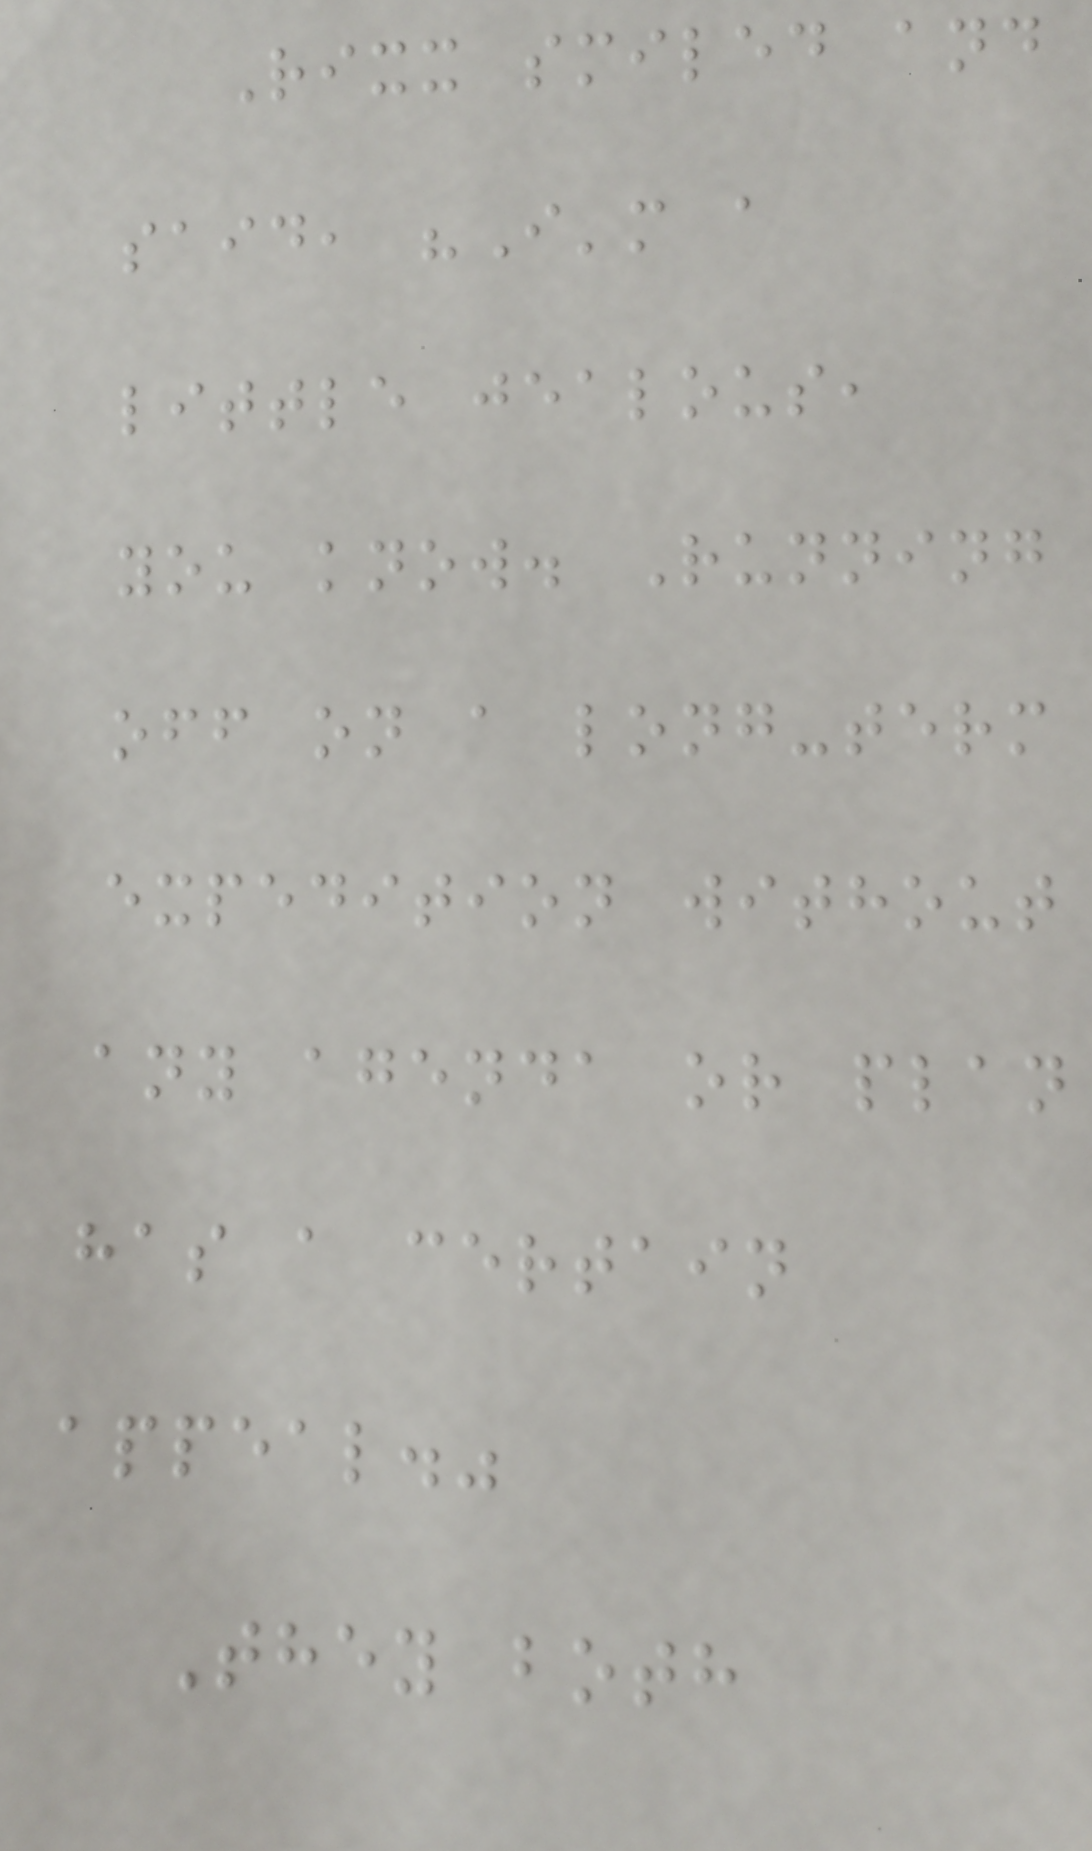Rixx smiled and
said, "I'm a
little jealous,
you know. Running
off on a long-term
expedition without
any agenda or plan
has a certain
appeal."
They both
